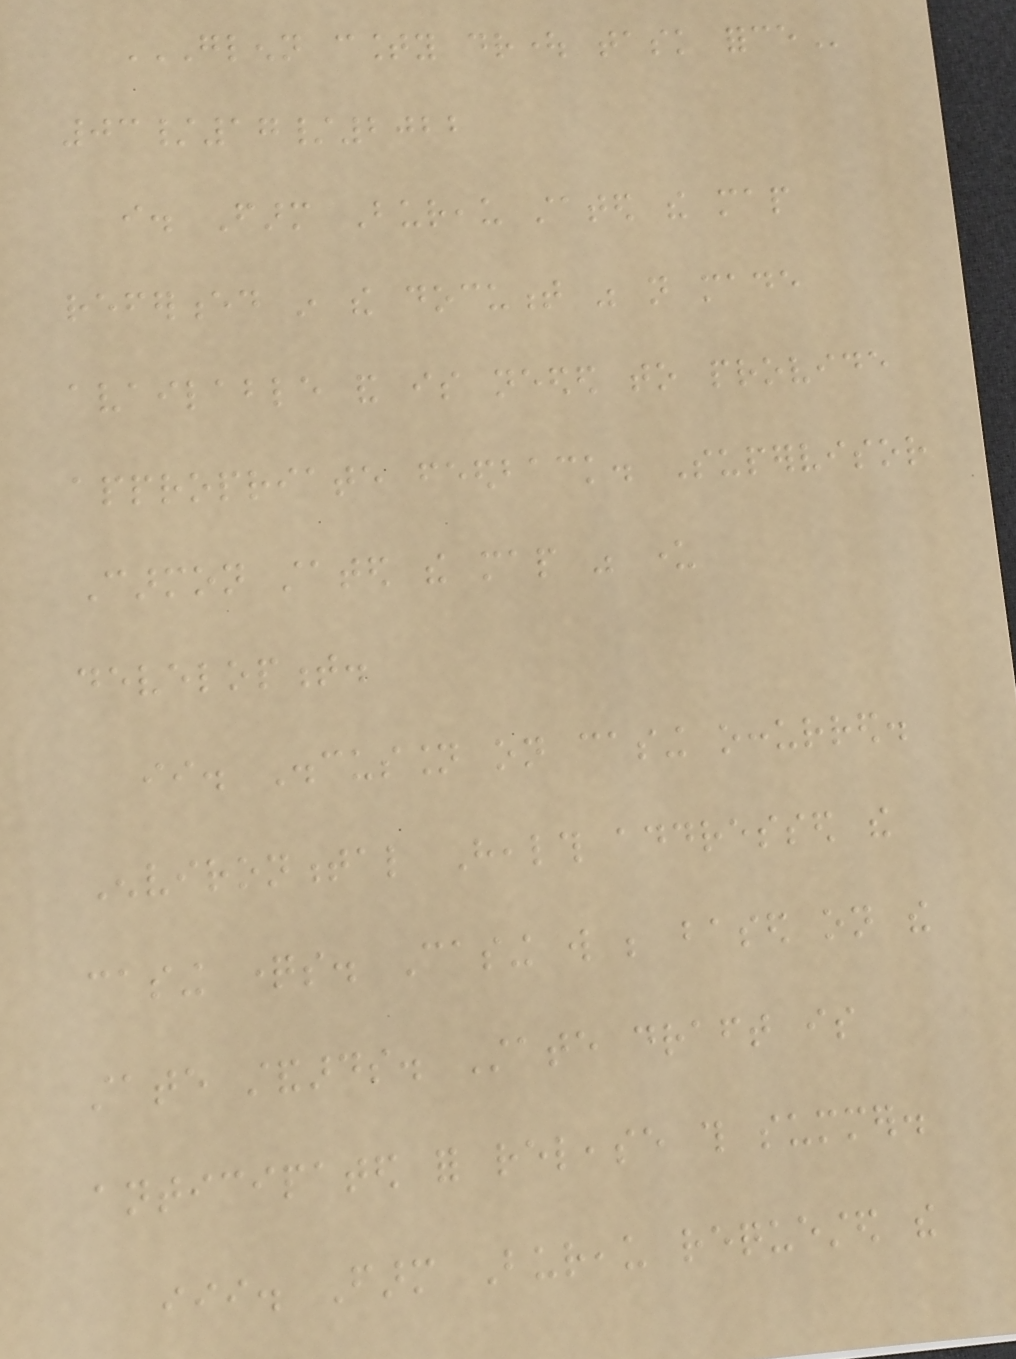GLENN COUNTY DROUGHT TASK FORCE
03/17/2022
i. Farm Bureau stated the map
referenced in the document was not made
available and is needed to provide
appropriate feedback. Supervisor
Carmon stated the map was under
development.
ii. Discussion on casing occurred.
Environmental Health addressed the
casing questions. Casing will be based on the
state standards. State draft is
anticipated for release this summer.
iii. Farm Bureau requested the
